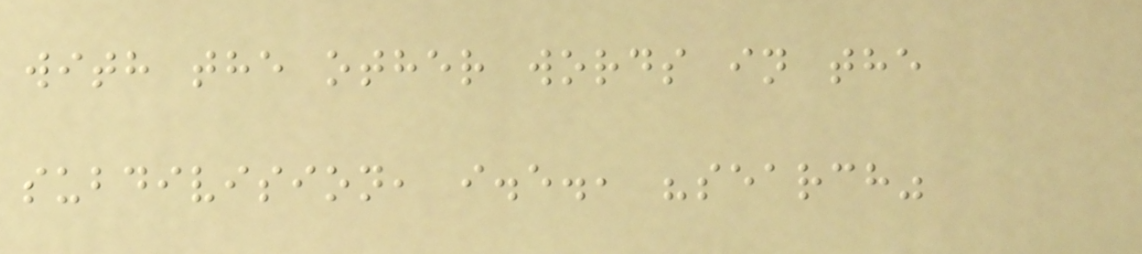with the other words in the
subdivision, i.e., "search"
